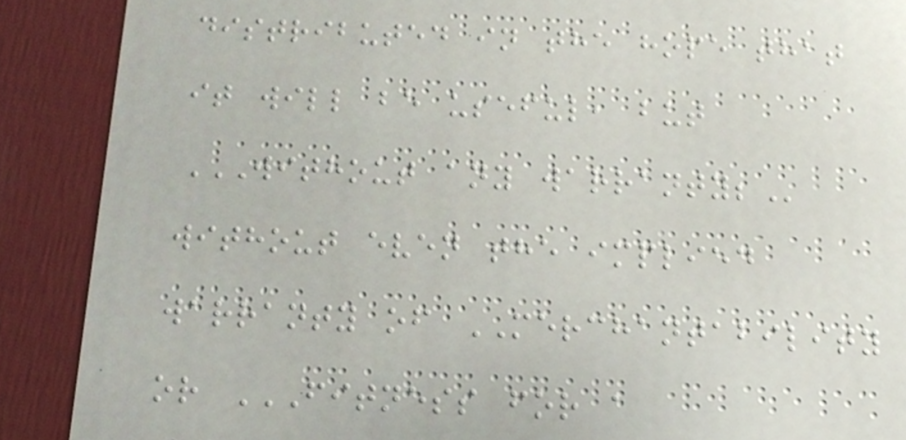distributed in the hope that
it will be useful, but
WITHOUT ANY WARRANTY;
without even the implied
warranty of MERCHANTABILITY
or FITNESS FOR A
